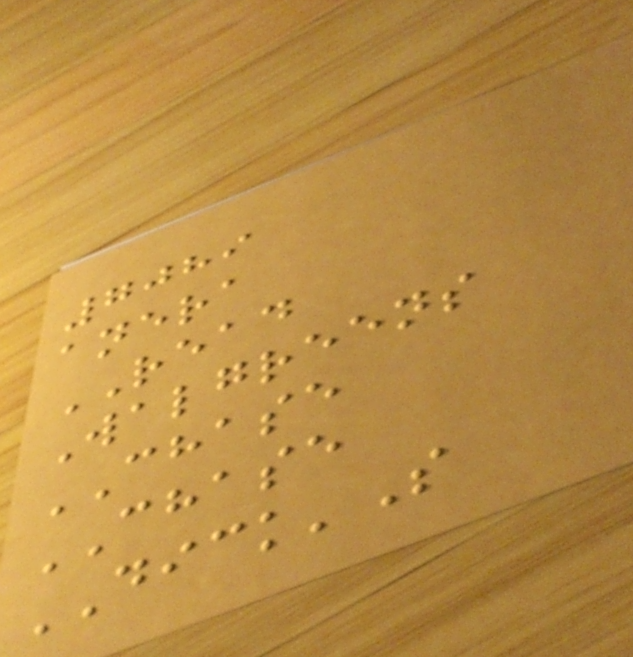7089
anera
READ
Walgreens
CHASE
CHASE
DICK'S
